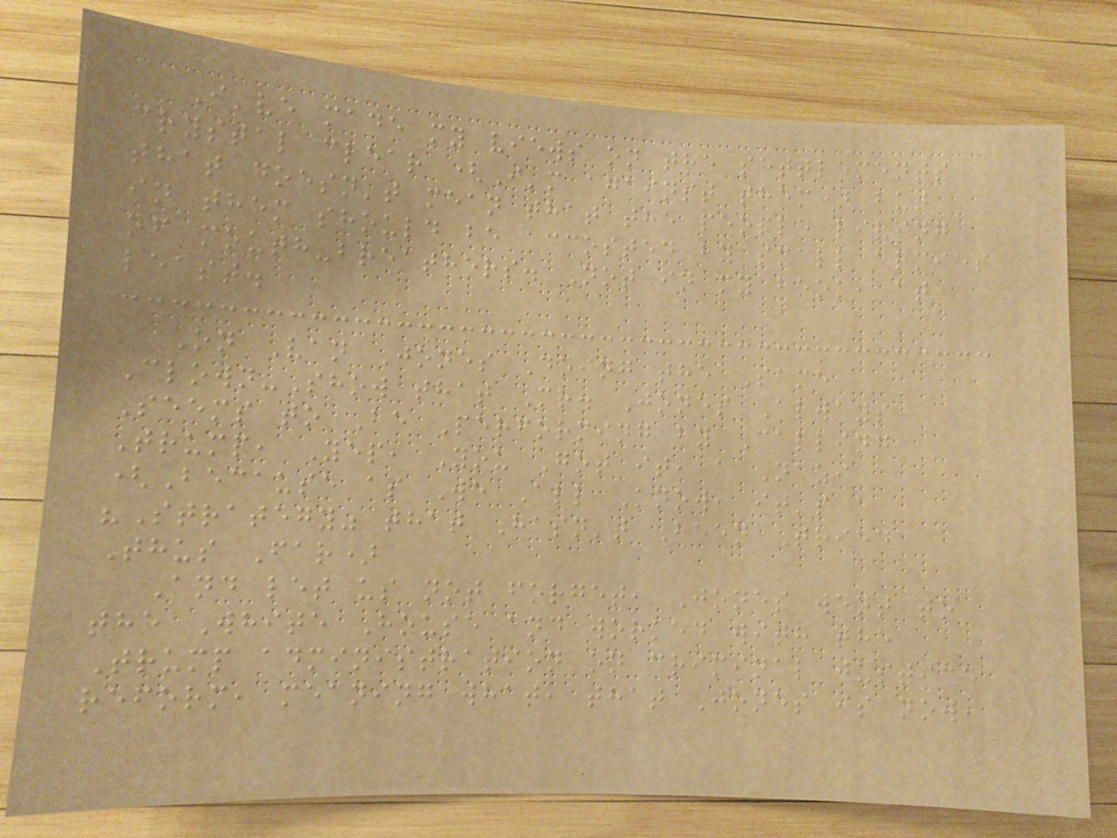I've made my views on the settlements
crystal clear (I'm against them) but
that doesn't mean that the people living
in them should be accosted by small armies
of mouth-breathers. Not in my book, at
least.
On Van Jones Doing the Same
Clown-Show that Mr. Jones Always
Seems to Be Performing by Calling
Trump, Yep, You Got it, a Nazi
(Because as We All Know, it's a
"Strategy" that Hasn't Been Tried
Thus Far)
And let us not forget, Jones went to
the White House and worked with the
Trump administration on criminal justice
reform, meaning what, that Jones is now,
